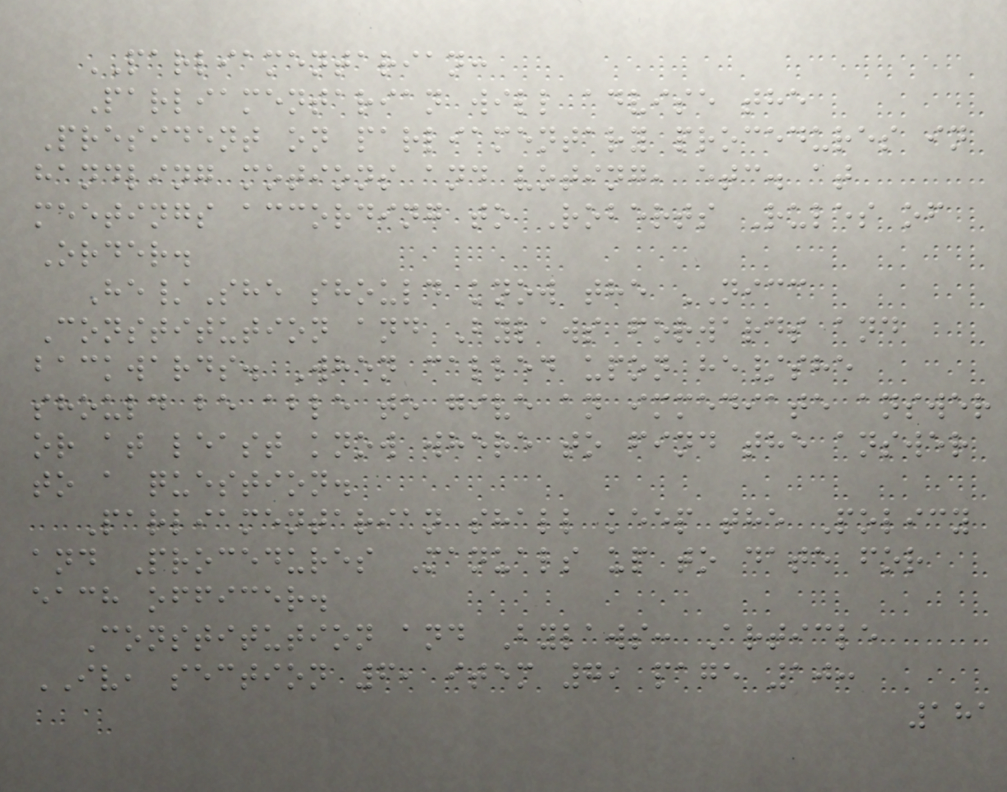PARLIAMENTARIAN:
Parliamentarian will advise the
President on parliamentary procedures in
handling motions and voting, etc. at
meetings according to Roberts Rules of
Order.
He/She should know the NICC
Constitution and Bylaws forwards and
backwards. When called upon he/she
should be able to give an immediate answer
or at least know where to find the answer
to a question.
Parliamentarian shall keep the Policy
and Procedures Manuals up to date for
each officer.
Constitution and Bylaws: Article
IV, section 6, item 7, page 10:
181
